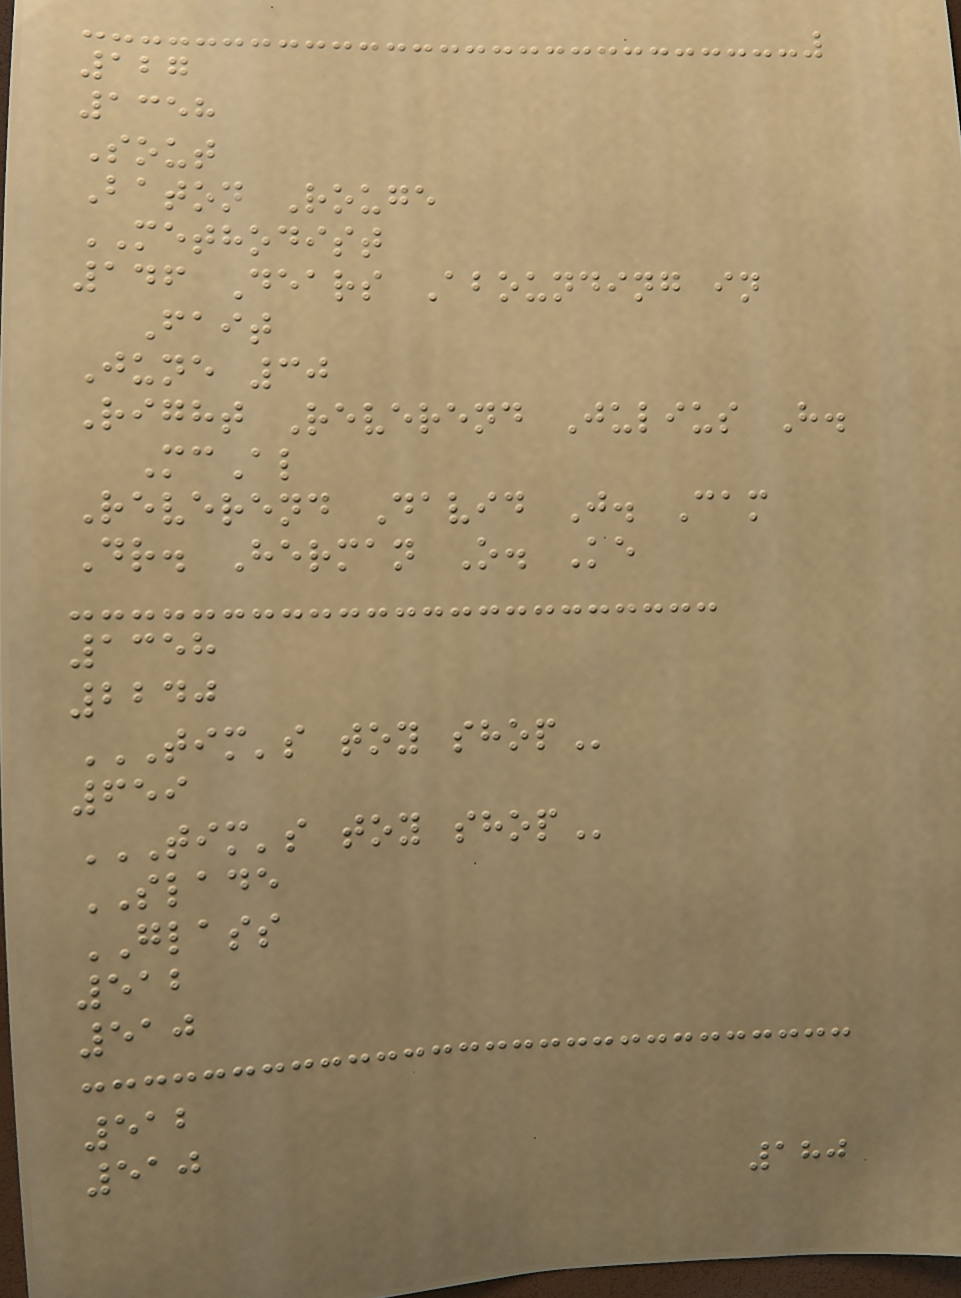127
1358
Sout
Baton Rouge
METHODIST
146 Dears Abounding in
Fait
June 30
Right Reverend Julius H.
McAl
Reverend David J. Cam
Dr. Herman O. Ke
1358
2240
TIM'S TOY SHOP
659
TIM'S TOY SHOP
SLADE
GLASS
512
510
512
510
180
